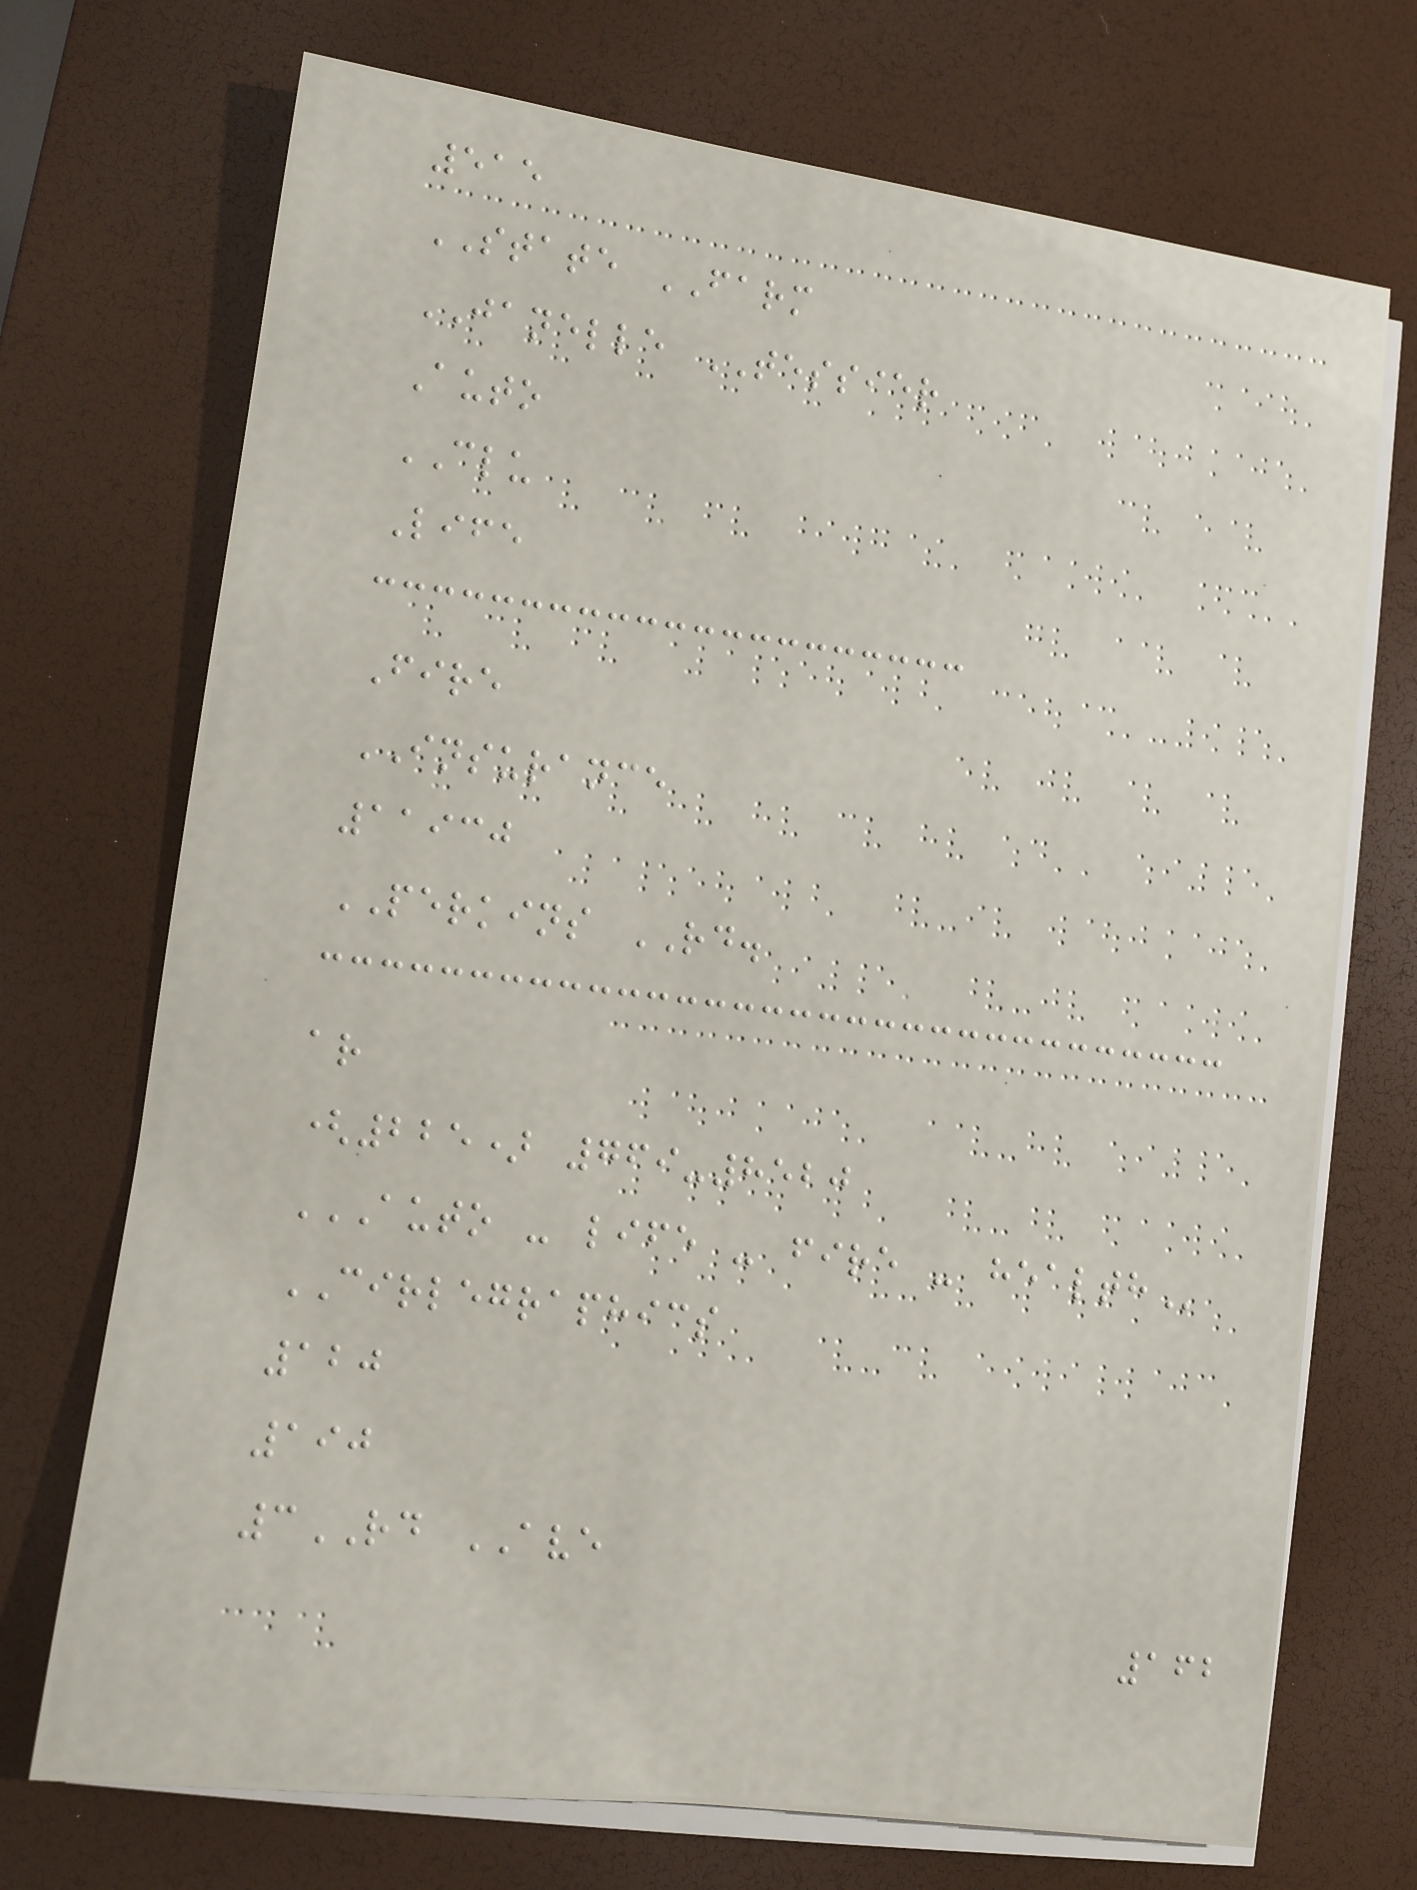515
STATE FARM
JANELLE TESSIER
Auto
CLU
Life
Fire
INSURANCE
11930
PERKINS RD.
ar
(225) 769-8520
AUTO - LIFE - FIRE - HEALTH
CIRLEGRAPHICS
120
190
3RD AVE
162
